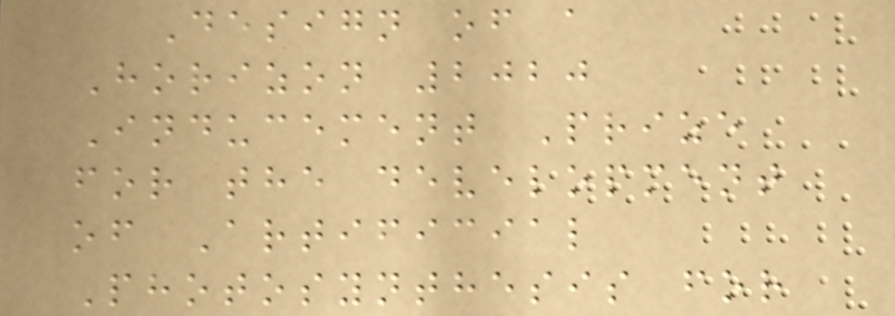Design of a
Horizon 2020
Inducement Prize
for the development
of Artificial
Photosynthesis for
